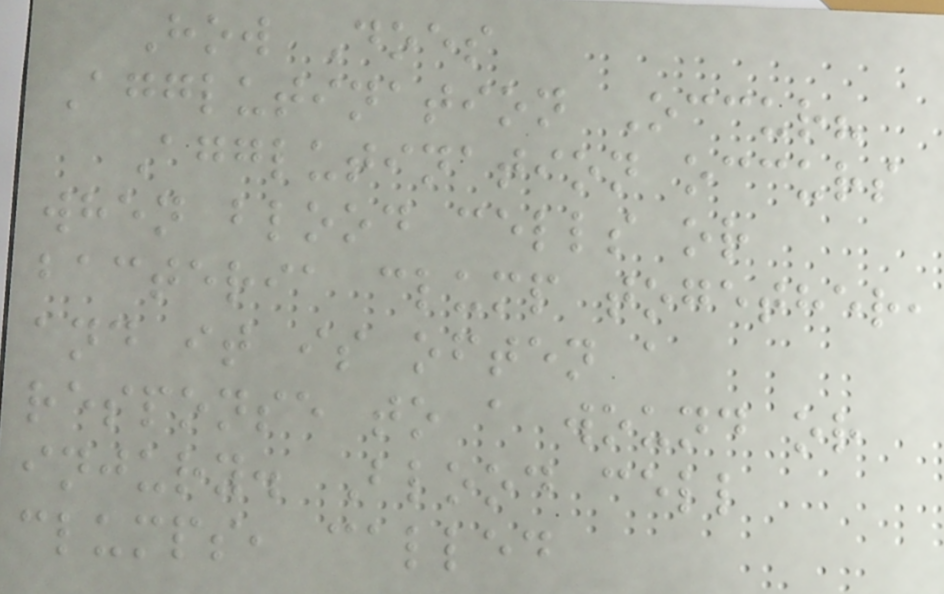How Does
Agglutination Occur?
Agglutination occurs
when blood cells or
bacteria clump together,
and it is often a
response to a wound or
injury. Blood cell
clumps, called
